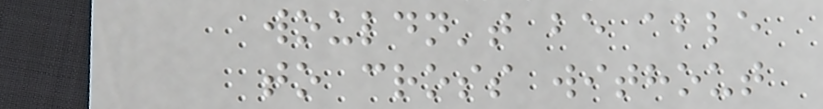wouldn't be able
to cross without
